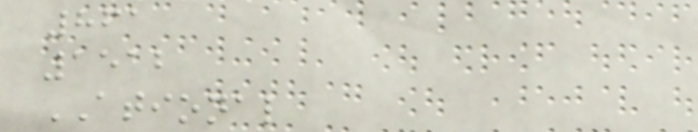861
1512
ATIONAL
